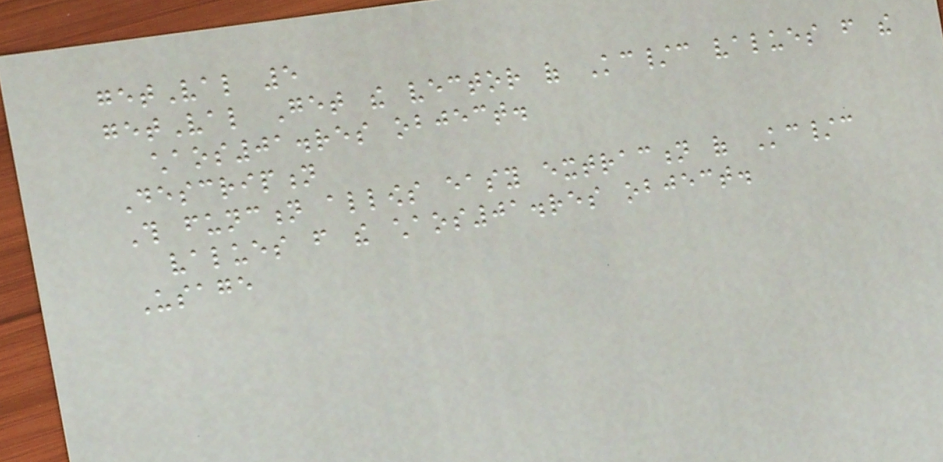getVal 5
getVal Get the vector of Kc/c values from the
chaos01.res object.
Description
This function allows easy extraction of Kc/c
values from the chaos01.res object.
Usage
